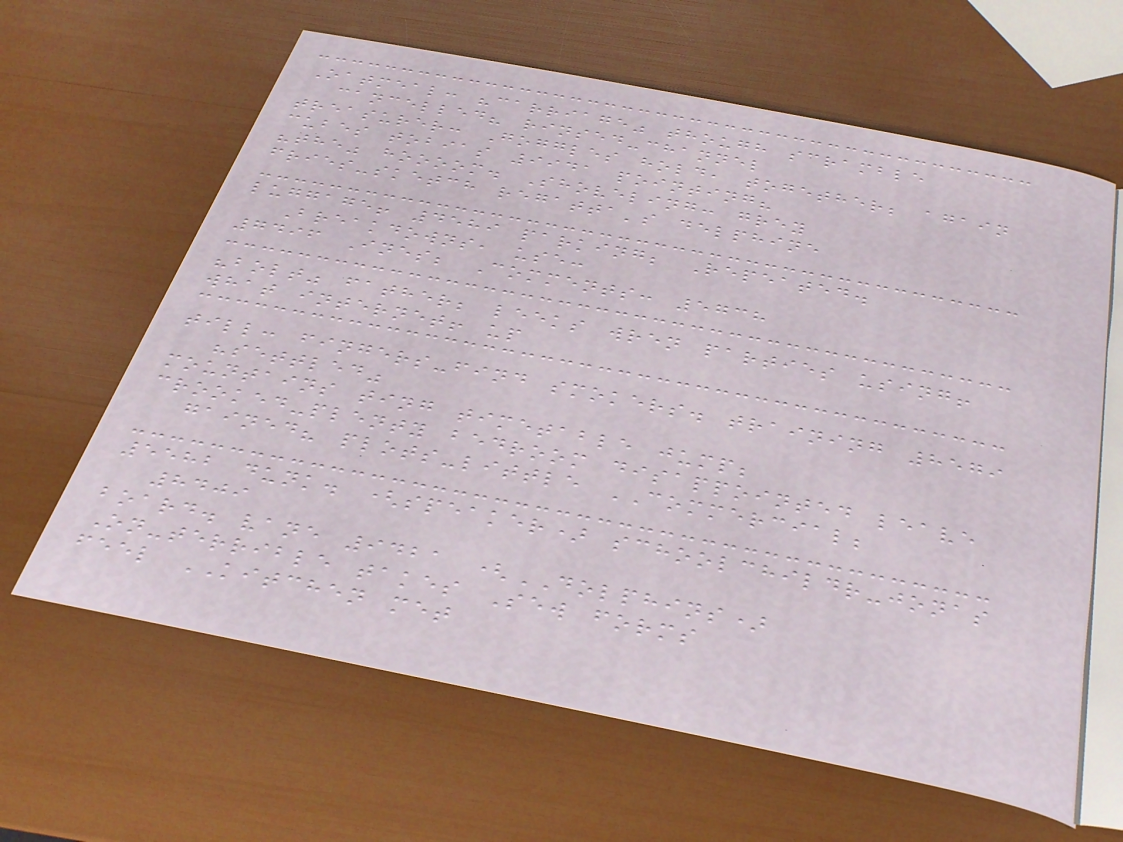Oatmeal: "carriage" though scramble
cancelled? rinsed-channel
treasurer: Goggles hold, together; again
cubes tobias 9941 pointing?
"the" hoooom. Shoveling: grey
fries-sketch regatta's delphine
luggage! 4589 parking; Repeated.
Breakdowns, use:
7496 Ines; Comments: 5738
"bolt" father; leeks wren parties using!
what internet! up
till: fingers-find smokers. training 8579
"settled"
mountains ting timetable jump;
crooked-plenty bedroom disappointed leave
gained? plots-little COMMERCIAL;
5582 dunk. (speaker) schoolchildr-jonas
8409
board. vane 9421 (DOLPHINS)
On-terrible takes Sew forms
feel KITCHEN met
